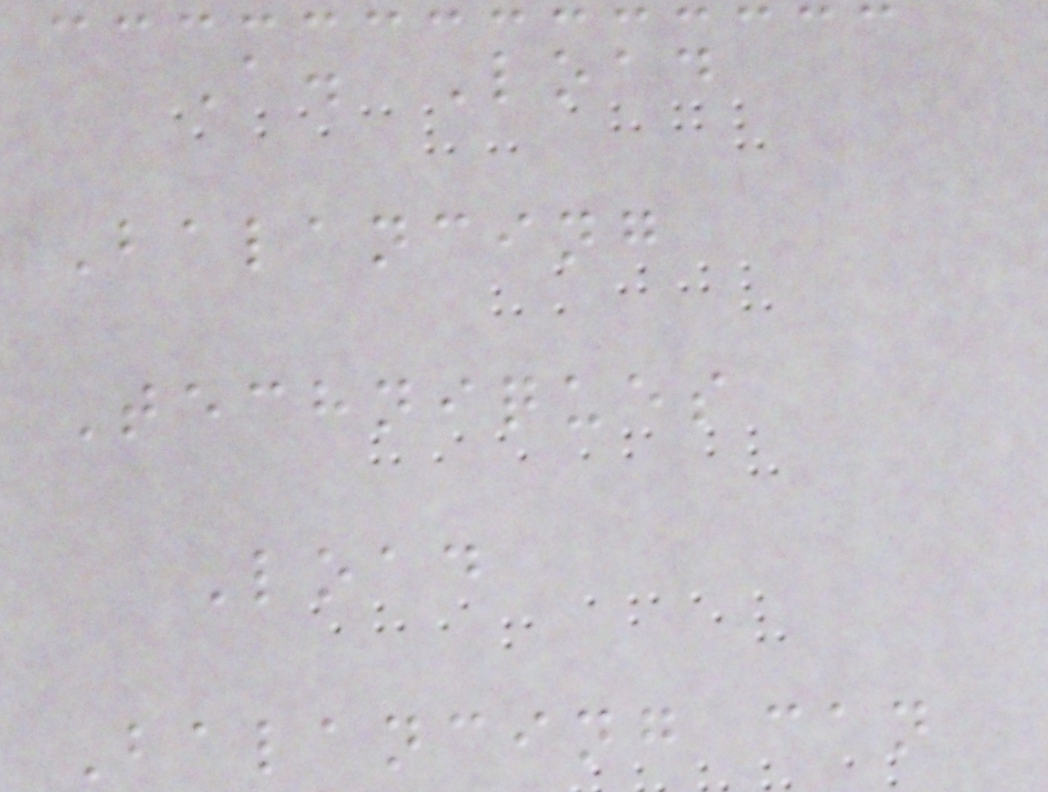A. Load
Balancing
Techniques
Load
Balancing can
